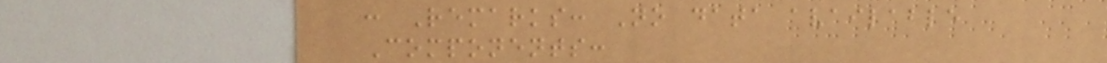: Remarks: No data available
Components:
